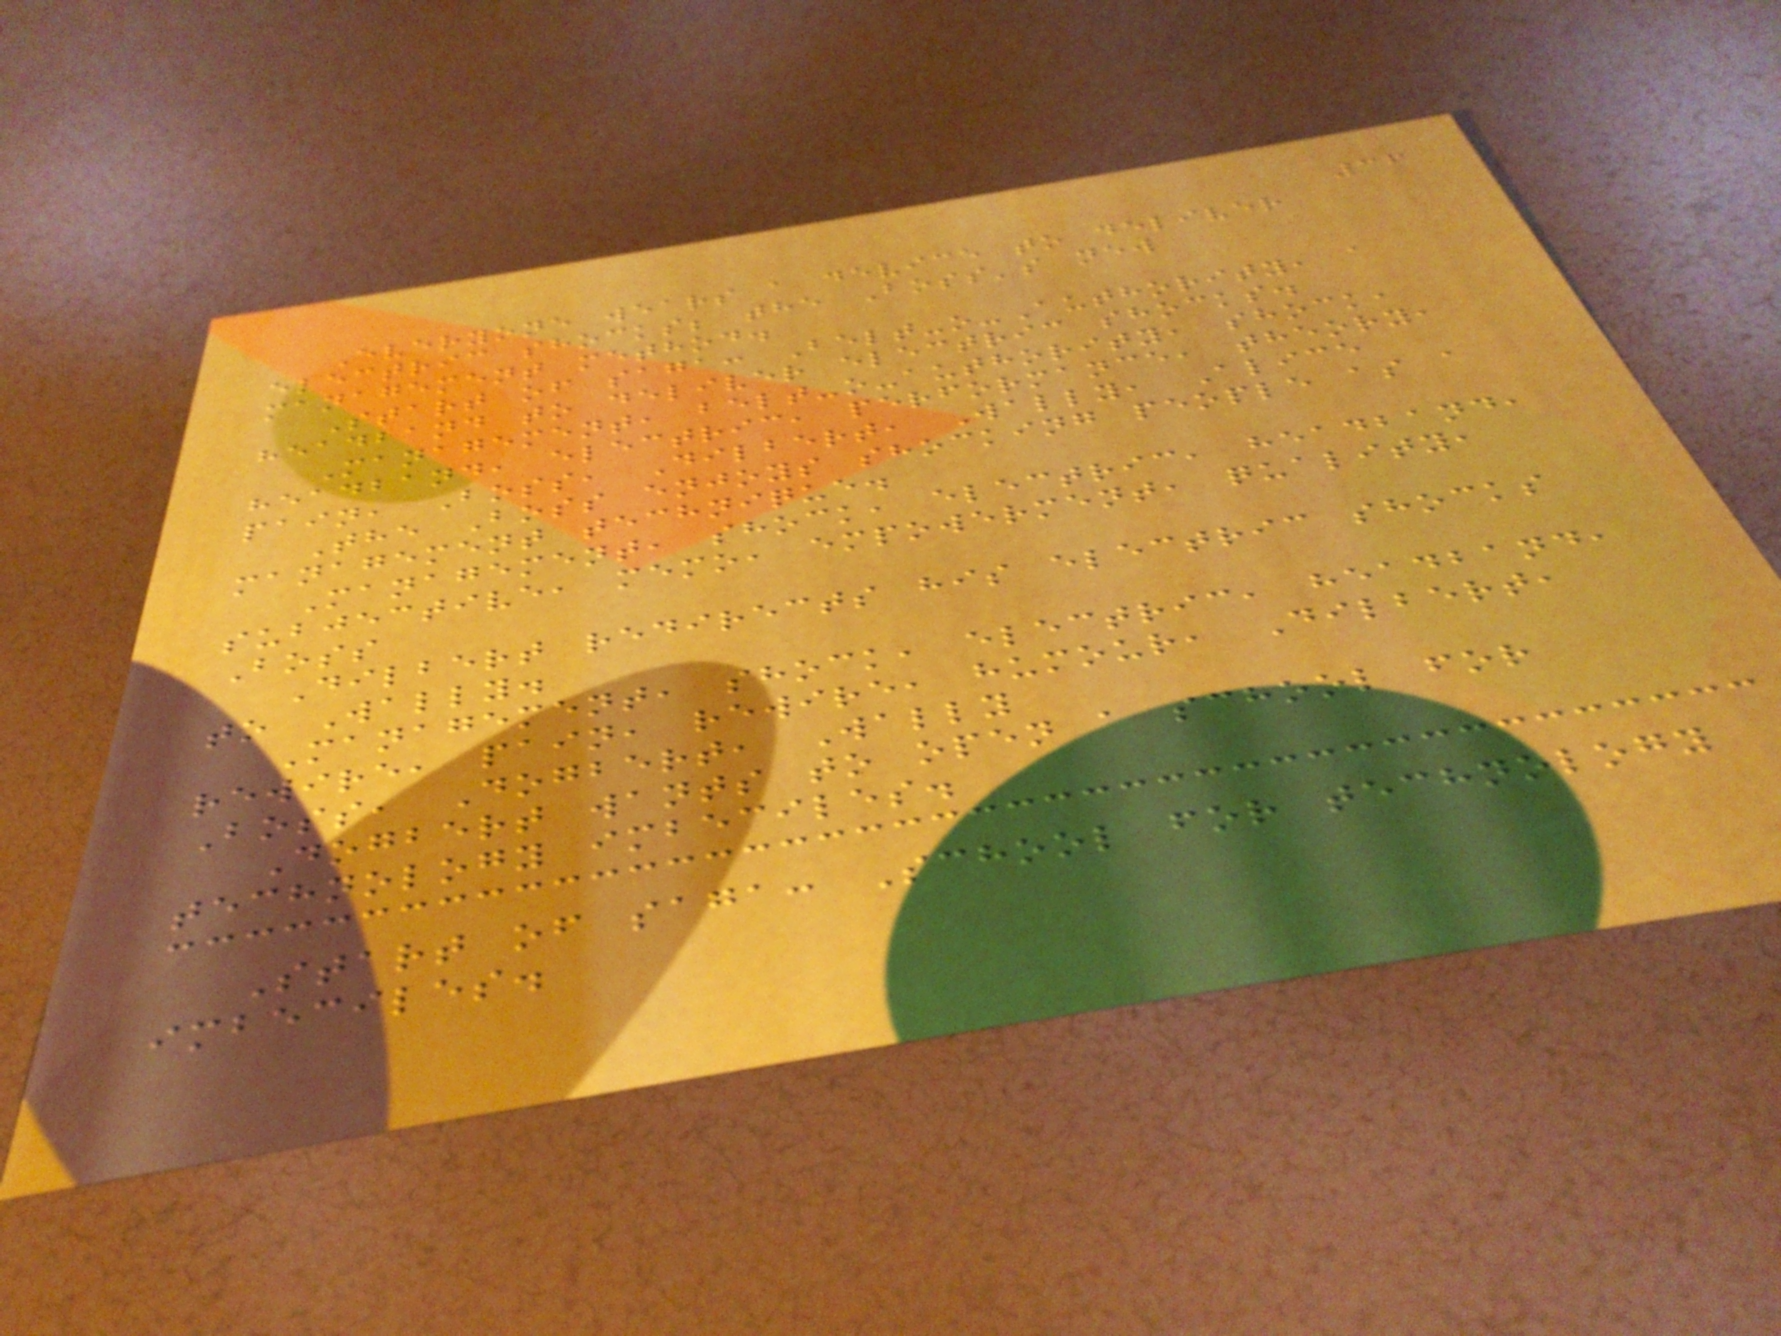36
Everyone wears a device to deliver
electric shocks; the Boss's new
management method.
Start of saga: Belt-o-Authority, a
headband to deliver electric shocks.
Management, belt-o-authority, shock,
headband, electric, performance, theory,
pain, Boss, Dilbert, Wally, Alice
The Boss enjoys shocking people as a
management technique.
Management, shock, electric, headband,
subjective, memo, empowerment, quality,
Boss
Dilbert redirects his electric shocks
to Wally.
Management, shock, electric, headband,
rewire, pain, rewire, humour, Dilbert,
Boss, Dogbert, Wally
Dogbert wants to open a school for
technology imbeciles.
Start of saga: School for technology
imbeciles.
